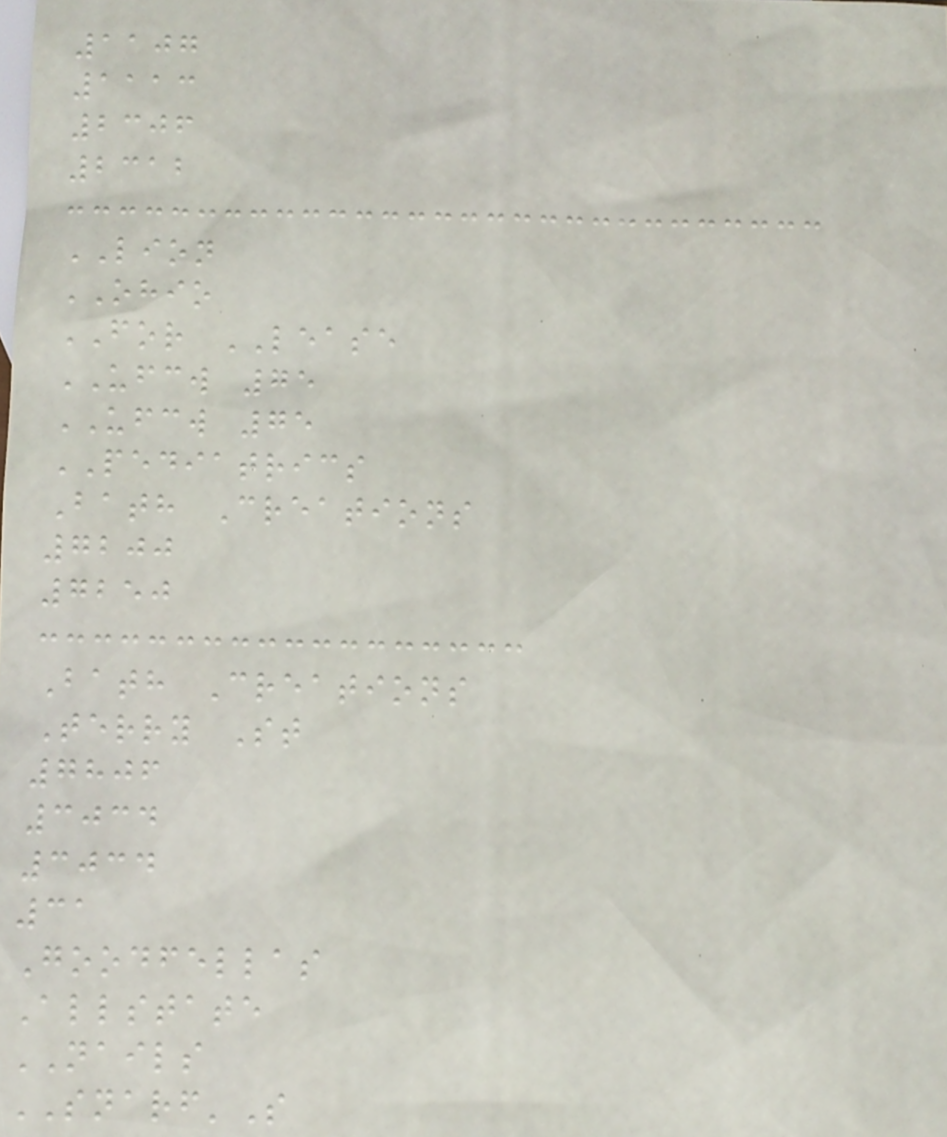1107
1113
2306
2312
LION
OHIO
FOR LEASE
UFCW 75
UFCW 75
PEDIATRICS
Bath Creations
7200
7250
Bath Creations
Terry St
7806
3034
3034
31
Goodfellas
Allstate
NAILS
SNARF'S
